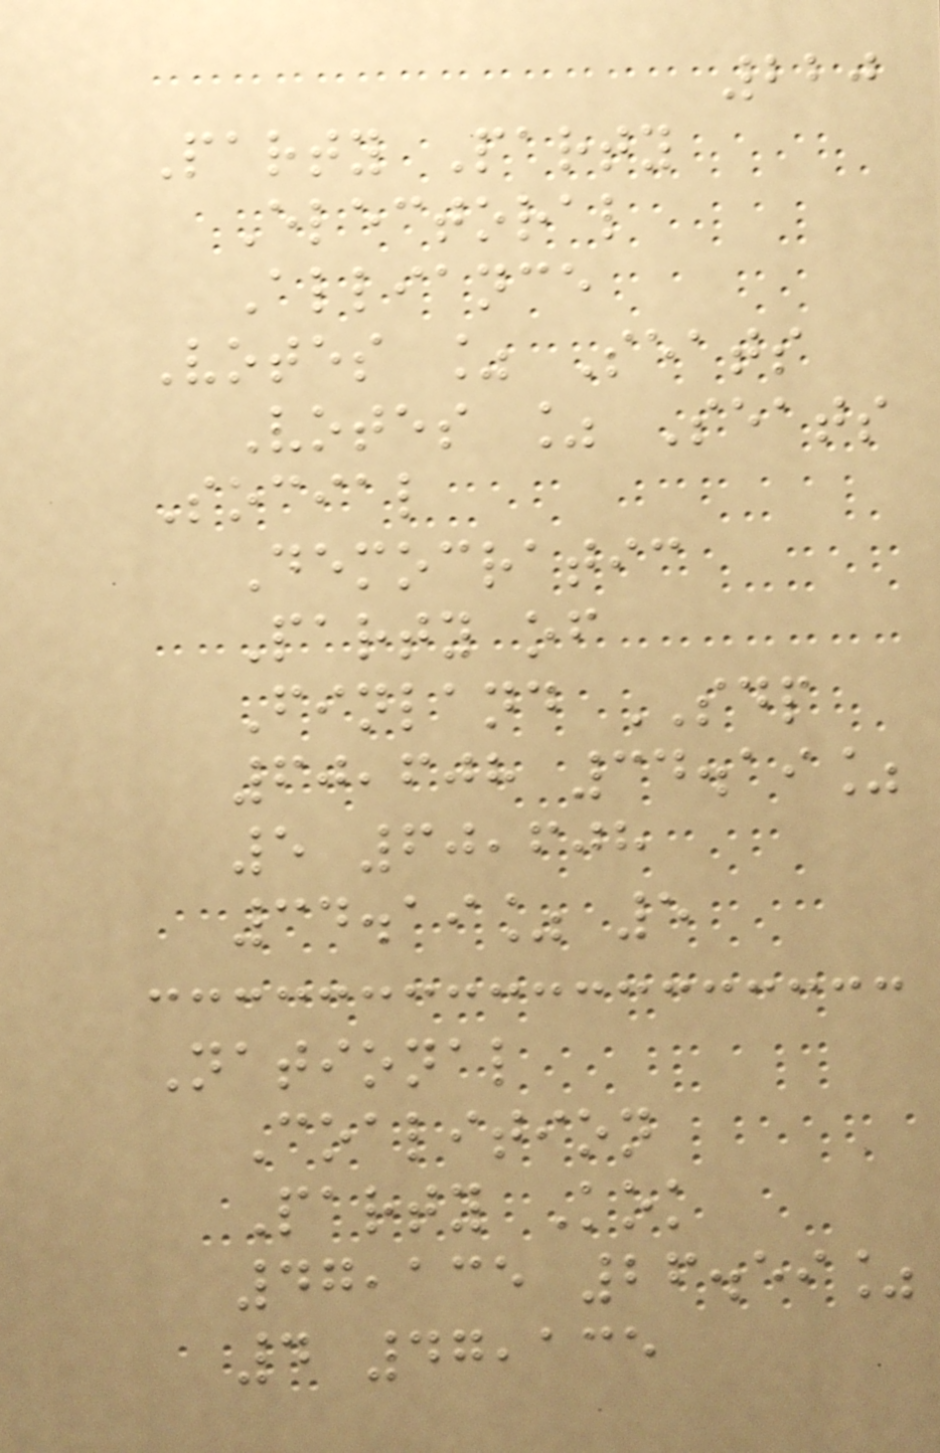220
Party Party
Electoral
Alliance
Votes % Seats
Votes % Seats
Social
Democratic
Party of
Finland SDP
60,608 34.19%
5 60,608
34.19% 5
National
Coalition
Party Kok
47,135 26.59%
4 47,135
